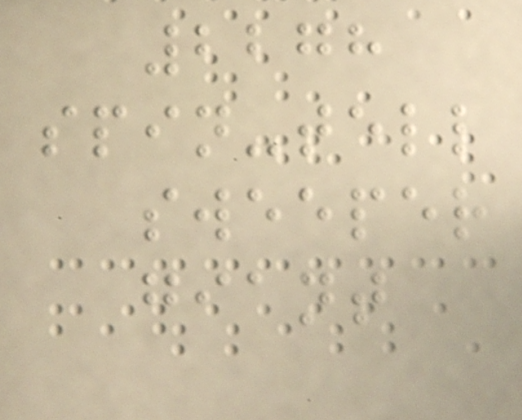2278
spin-tell
sweeper
giant
